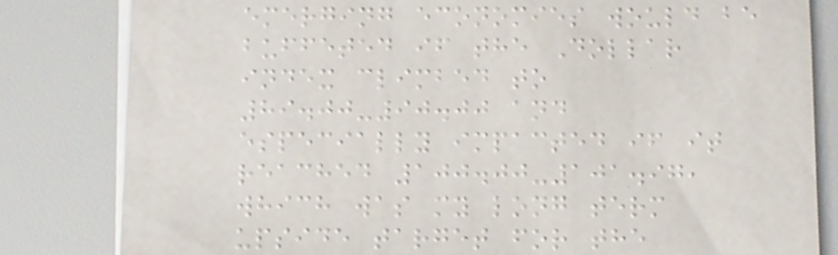emerging economies would be
buffeted if the Dollar
index climbed to
89.00-90.00 and
especially impacted if it
reached 100.00-101.97,
which was my long term
upside target for the
